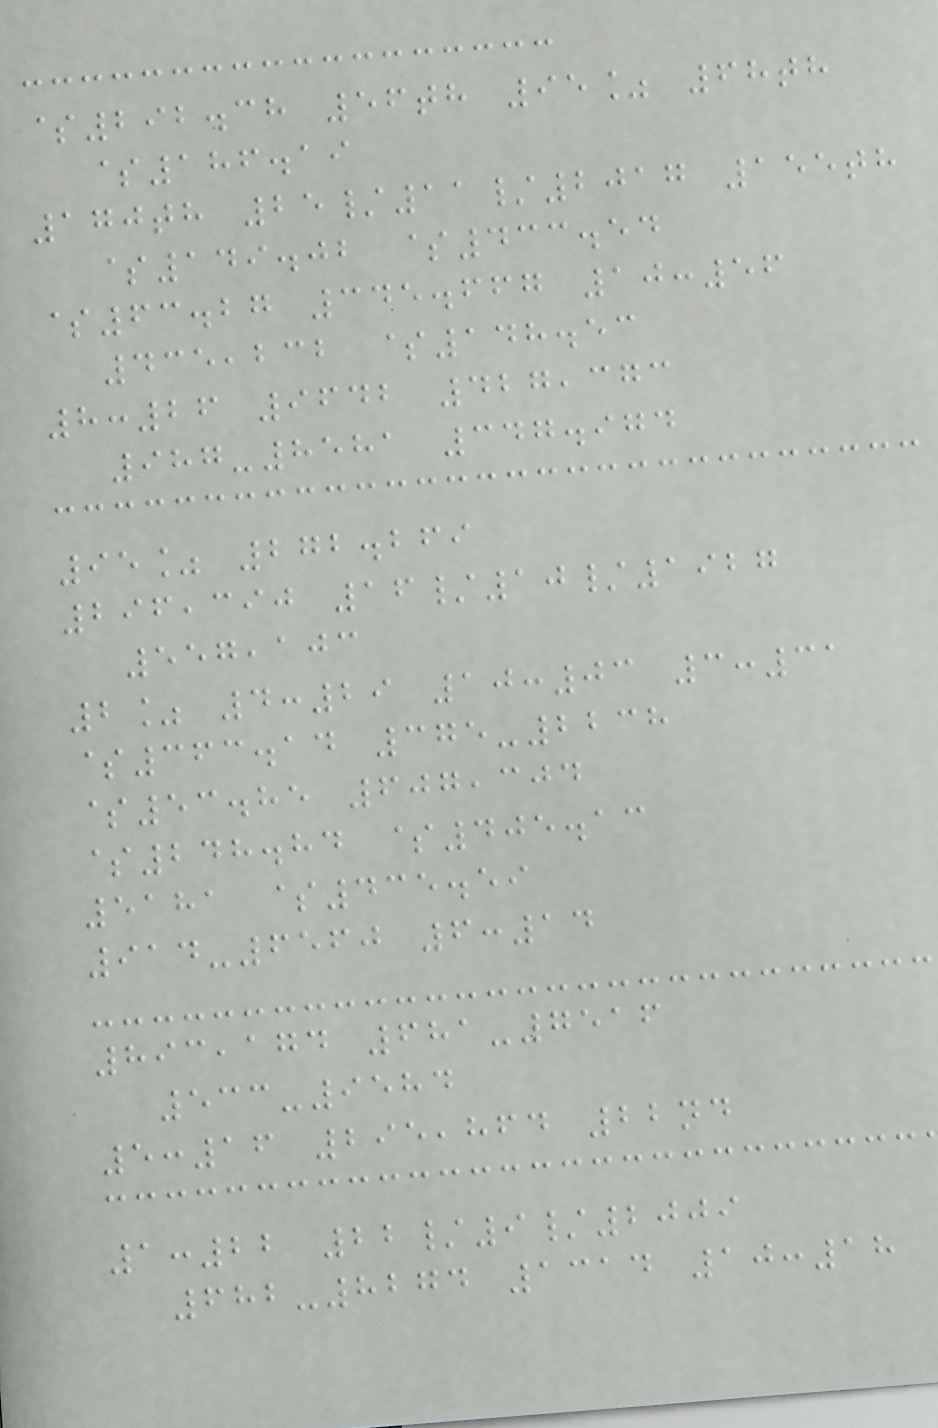$292.38 56th 95% 68th
$186.19
170th 25/11/2017 155th
$149.02 $433.54
$63.27 345.667 10:56
435,232 $148.53
8:26 9642 427,373
987-8581 347.974
95% 272.269
296,390 16/10/1927
557,103
2% 4:29 10:03 3:31
$363.14 375-2238
$53.85 607,304
$248.84 $405.13
5181 $435.59
914-6560 6:14
893,174 681-7516
533-9584
5:16 295,864 22nd
1:22 22/9/2009
682-8274 1314 10:18
